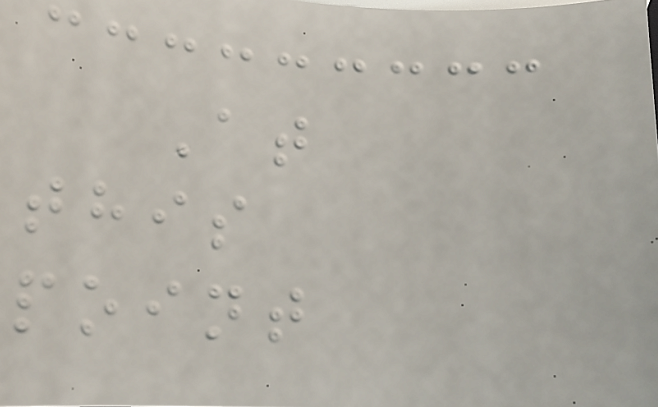At
this
point
